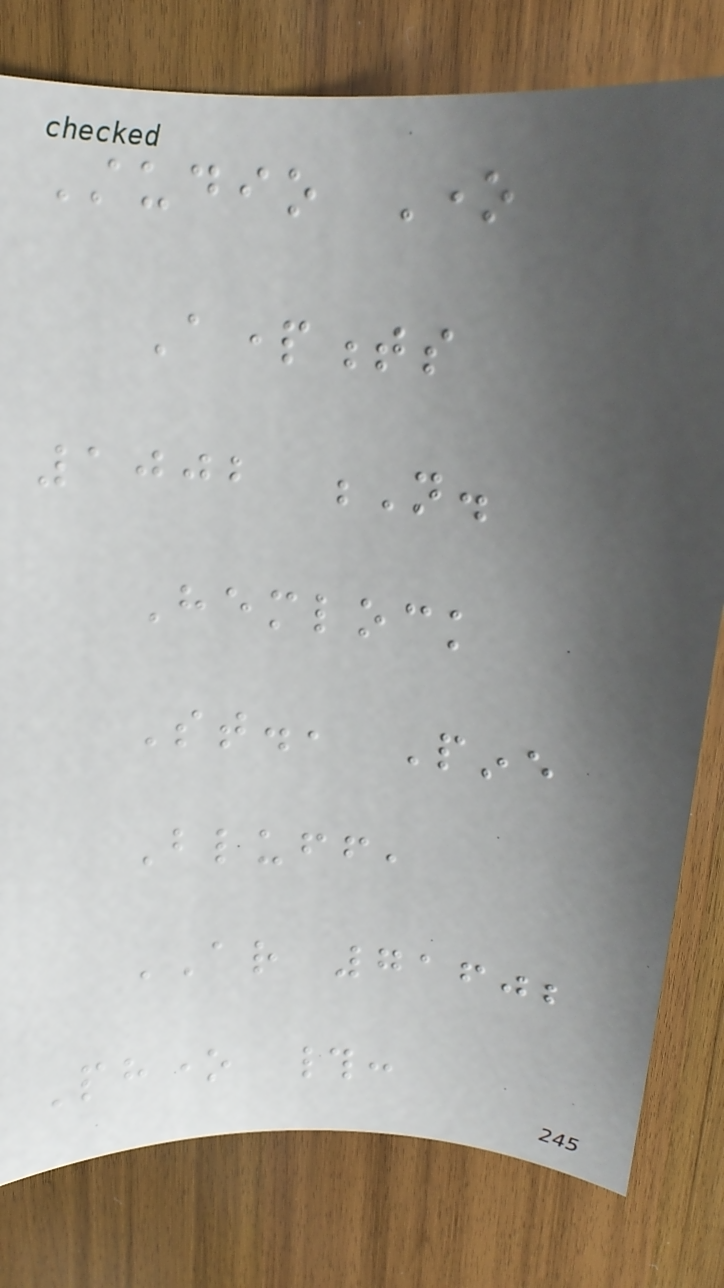Studio One
Apartments
1002 N.
Hemlock
St., Pine
Bluff,
AR 71602
Phone #:
